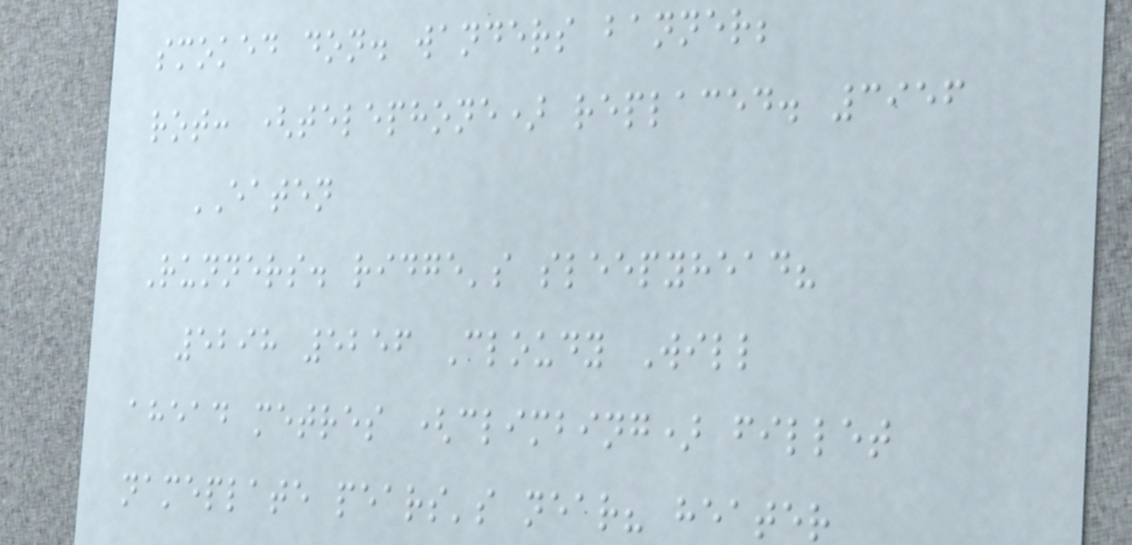smoked don. wanders banner;
rot: (telephone) replaced. 3956
EATEN
Runners. ridge's sleepyhead?
5298 5256 Cloudy Will
ahead metres (climbing) fillet
nameplate pears's near? heater
